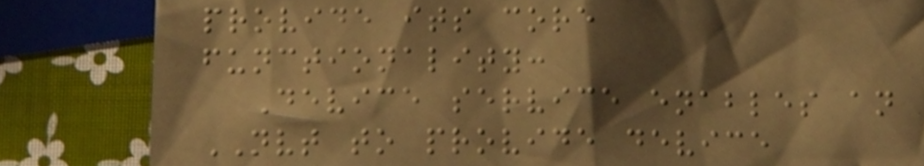provide its core
functionality:
Device service enables an
NVT to provide device
